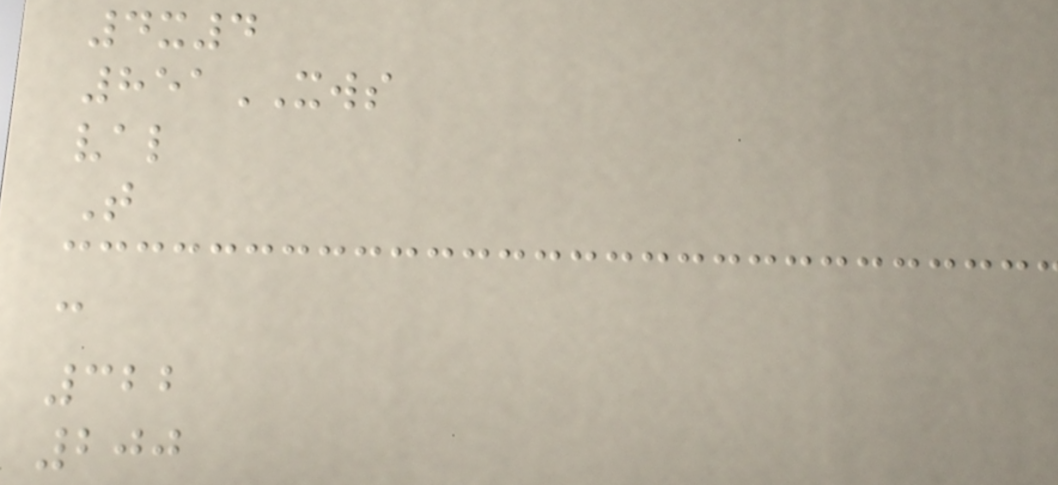4x4
851XWS
val
T
c
322
200
